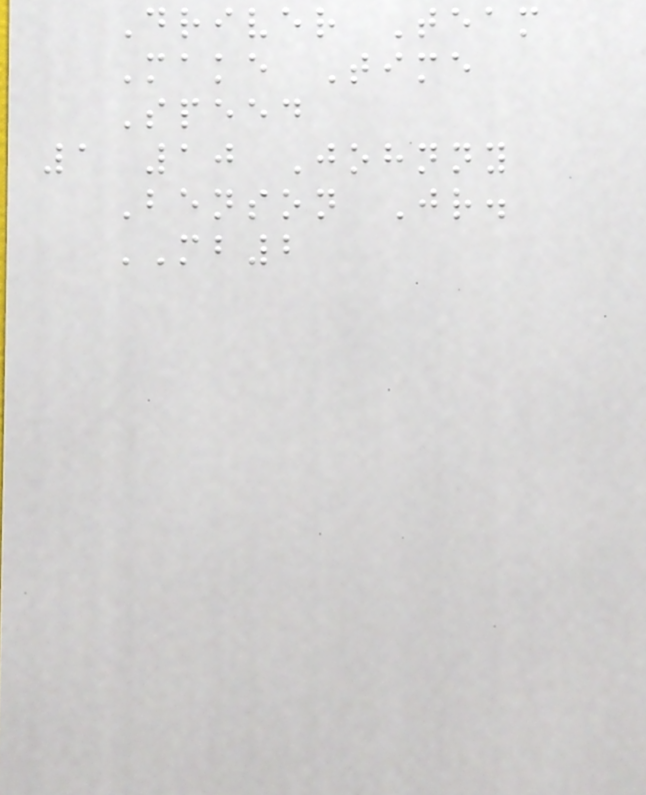Driver Team
Make Time
Speed
1 10 Johnny
Benson Jr.
MB2
